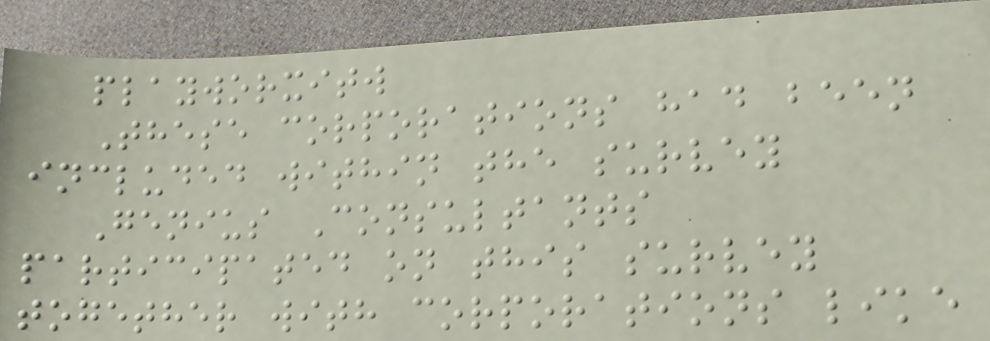playworxitw
These corporations had been
included within the survey
Genius Consultants
participated on this survey
together with corporations like
